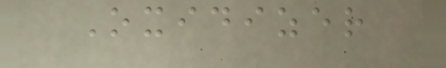Oxidizer
